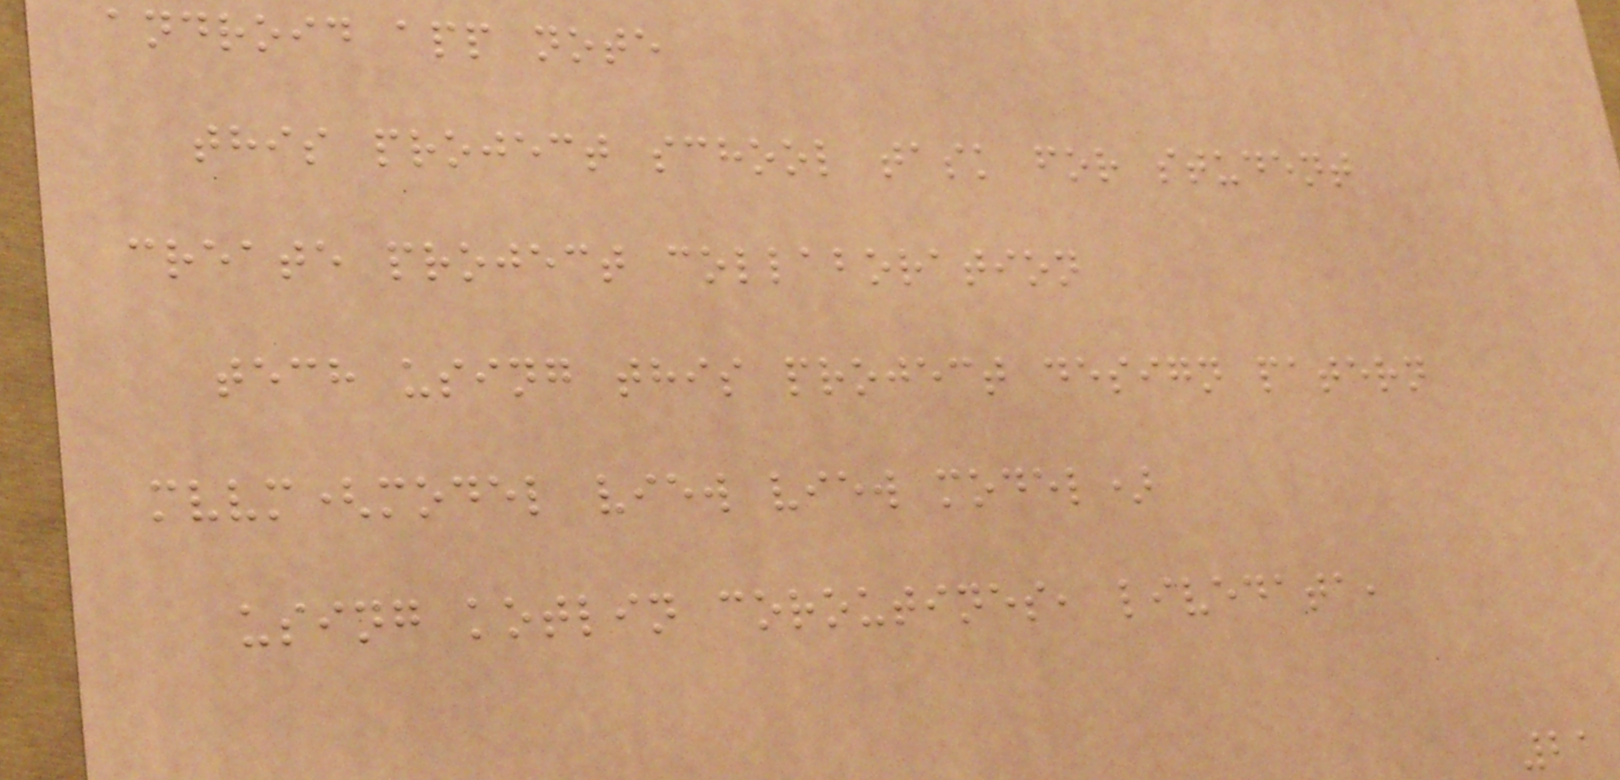android app note
this project school task for student
create project collaboration
tech using this project design patern
mvvm(model view view model)
using kotlin coroutines, livedata,
21
